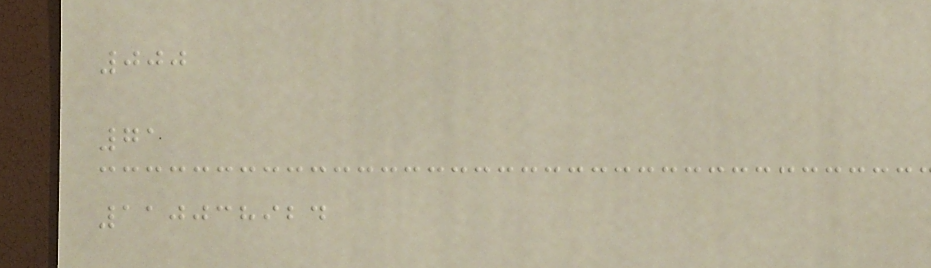000
71
110038924
